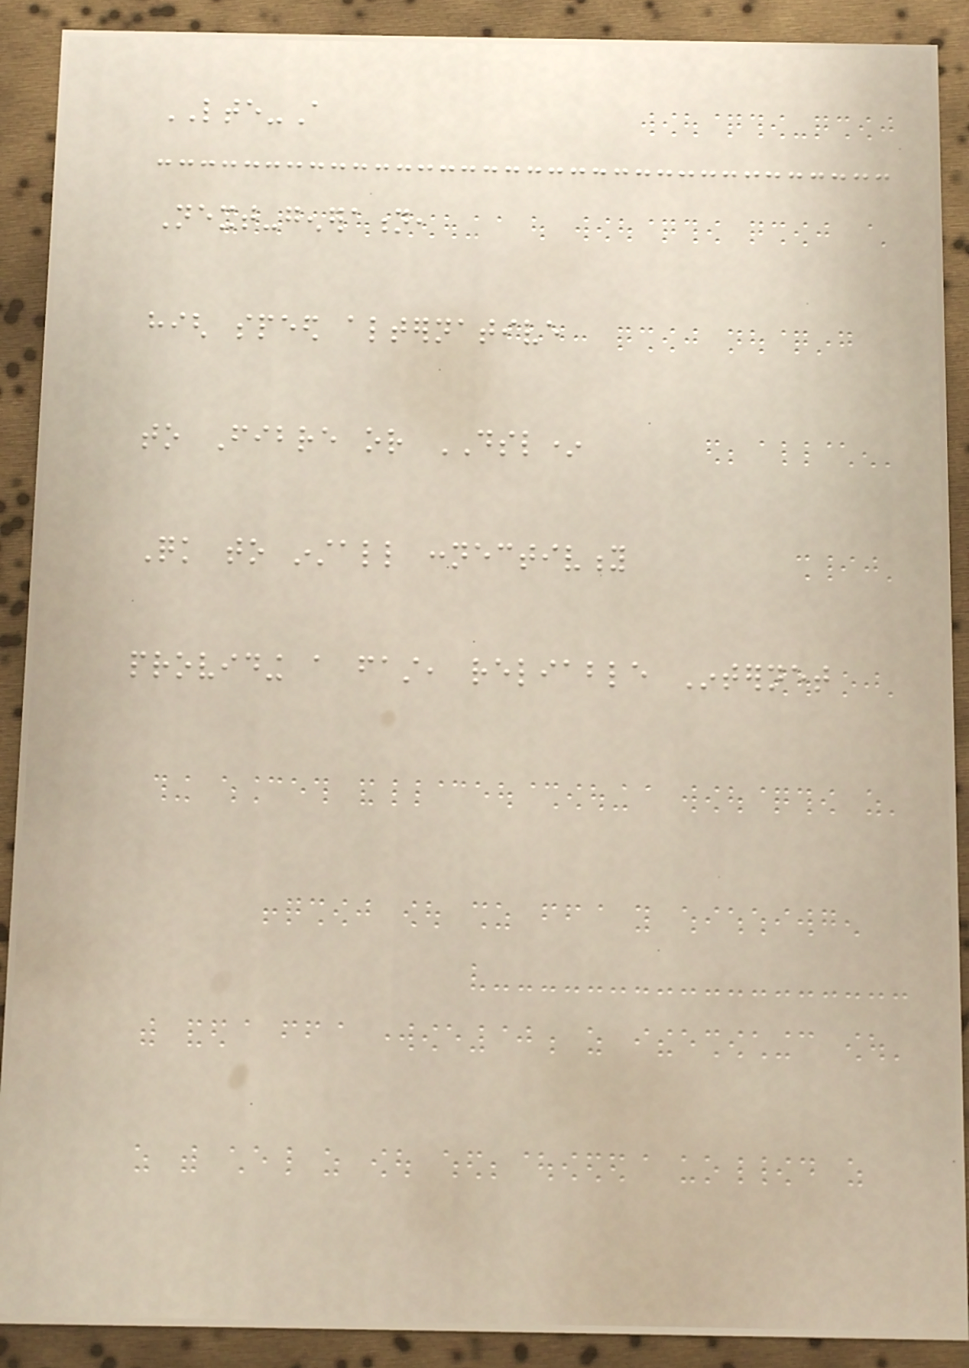LTE-A
Next-generation,
high speed alternative
to Fibre or DSL*
Quick to install connectivity
providing a fast, reliable Internet
